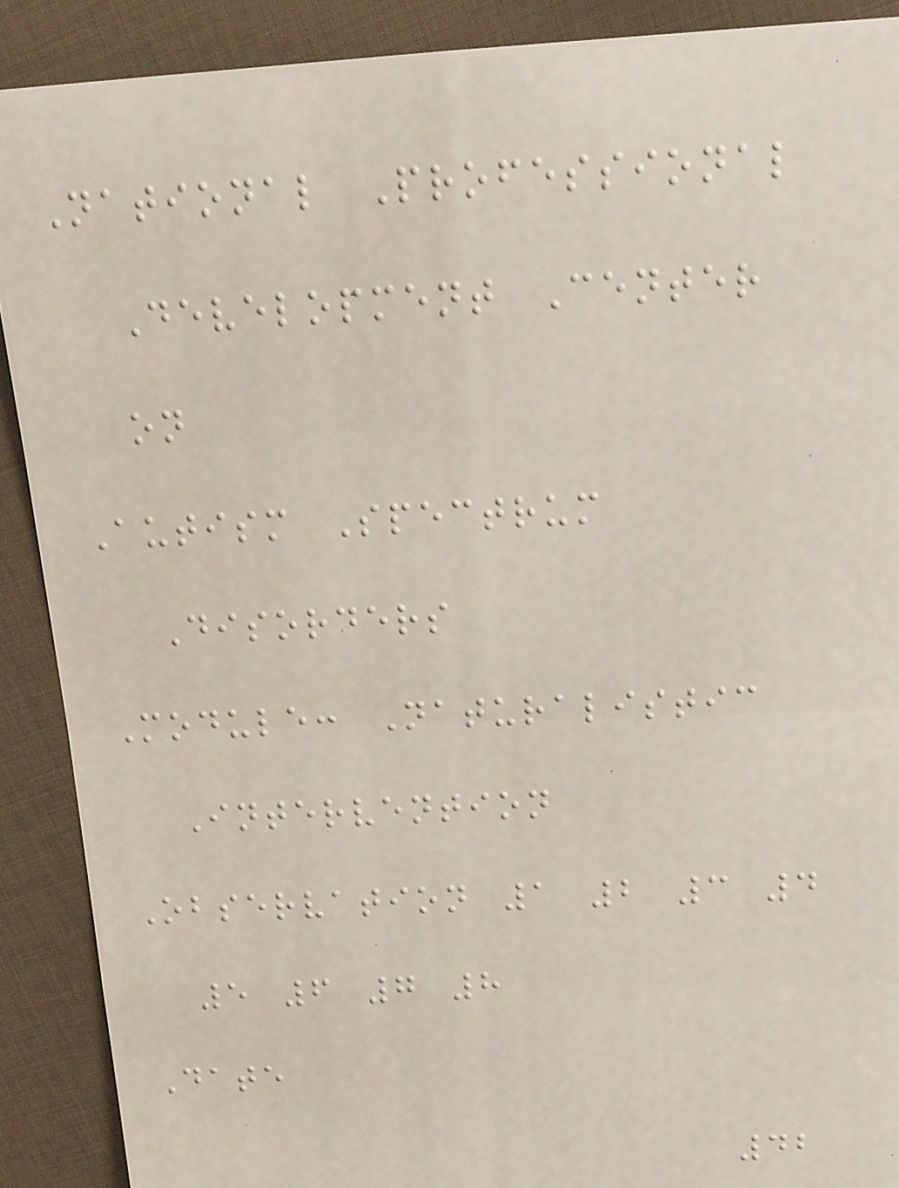National Professional
Development Center
on
Autism Spectrum
Disorders
Module: Naturalistic
Intervention
Observation 1 2 3 4
5 6 7 8
Date
42
